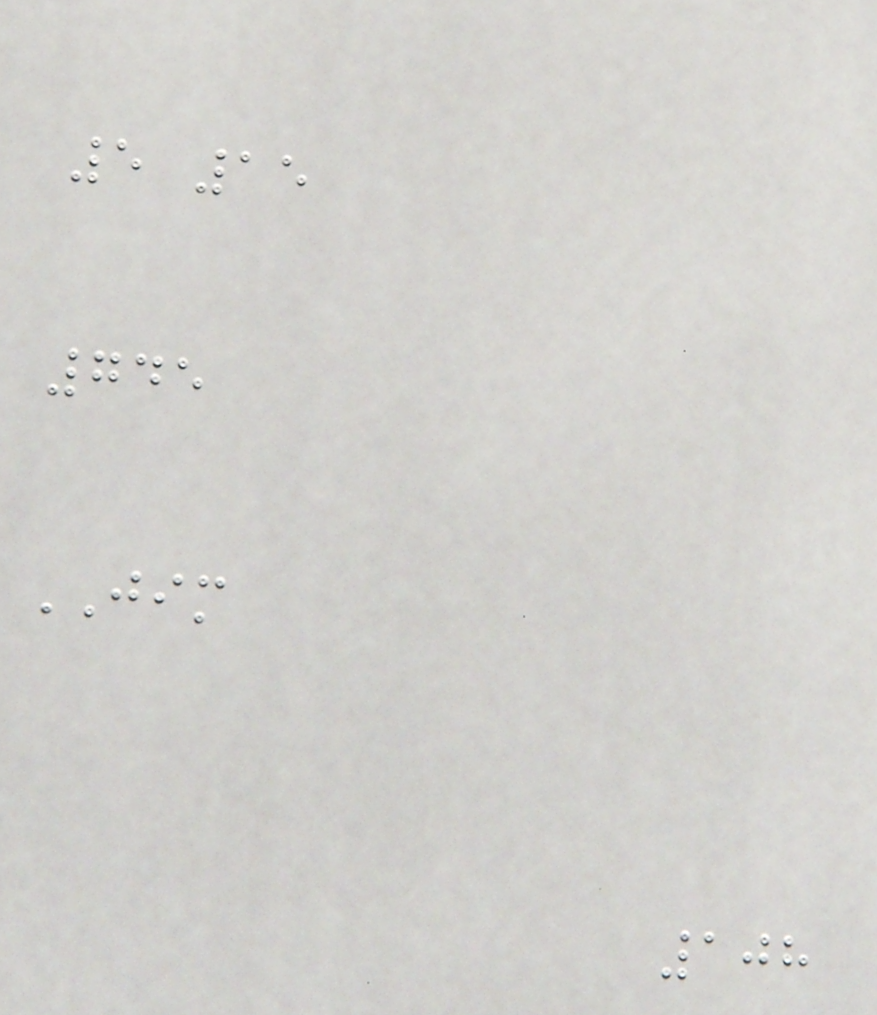5 15
745
JIM
108
